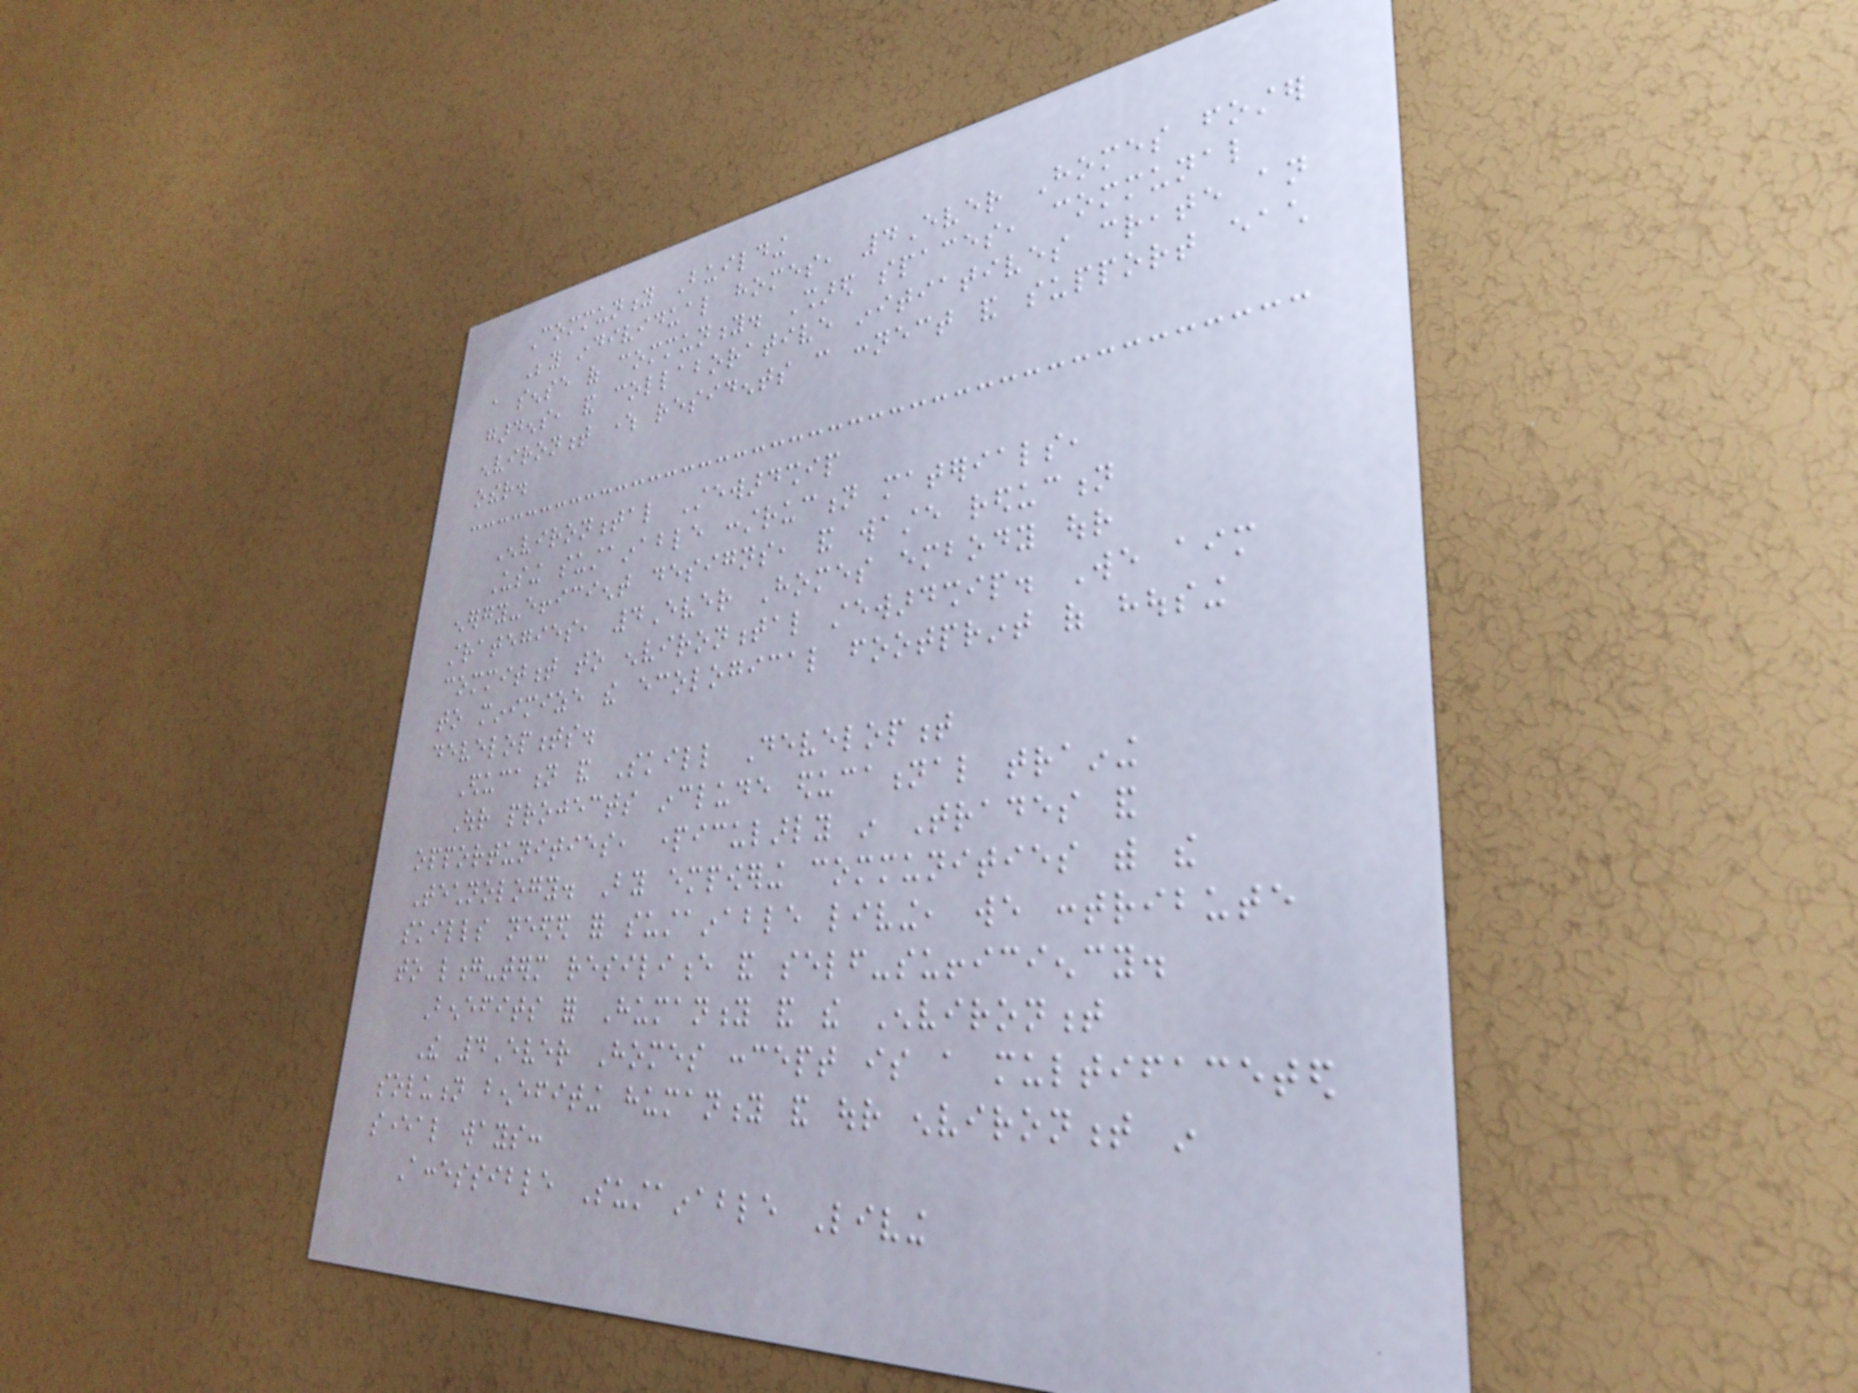Community Building
Beyond individual homes, 4Ever Homes foster
a sense of community. Shared spaces, communal
gardens, and collaborative initiatives create an
environment where residents can connect and support each
other.
Environmental Stewardship
Using sustainable construction materials,
energy-efficient designs, and waste reduction
strategies, 4Ever Homes embody our
commitment to environmental stewardship. We aim
to minimize the ecological footprint of housing
developments.
Education and Skill Development
Our projects include educational training
opportunities, particularly in Trades and
Technology. By empowering communities with the
skills needed for sustainable living, we contribute
to long-term resilience and self-sufficiency.
Benefits for Humanity and the Environment
The 4Ever Homes concept is a multifaceted
solution benefiting humanity and our environment in
several ways:
Accessible Sustainable Living
